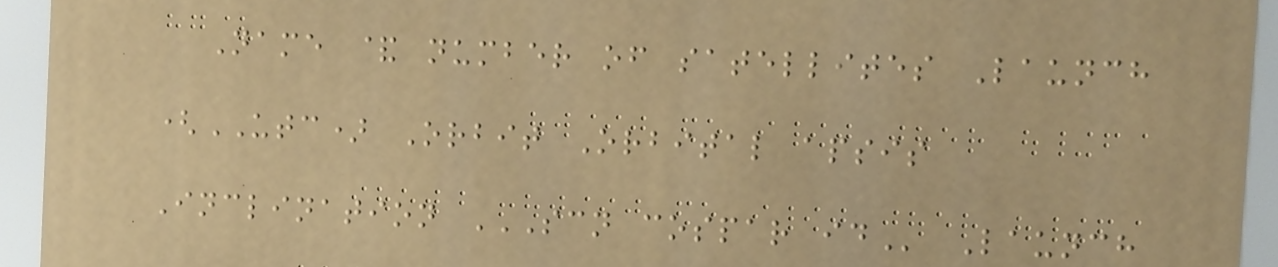Name & number of satellites Launch
(UTC) Orbit Orbital apsis
Inclination SCN COSPAR ID Launch
